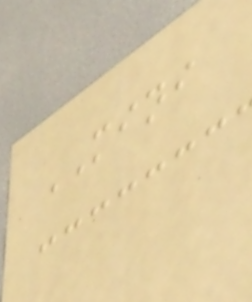MINI
